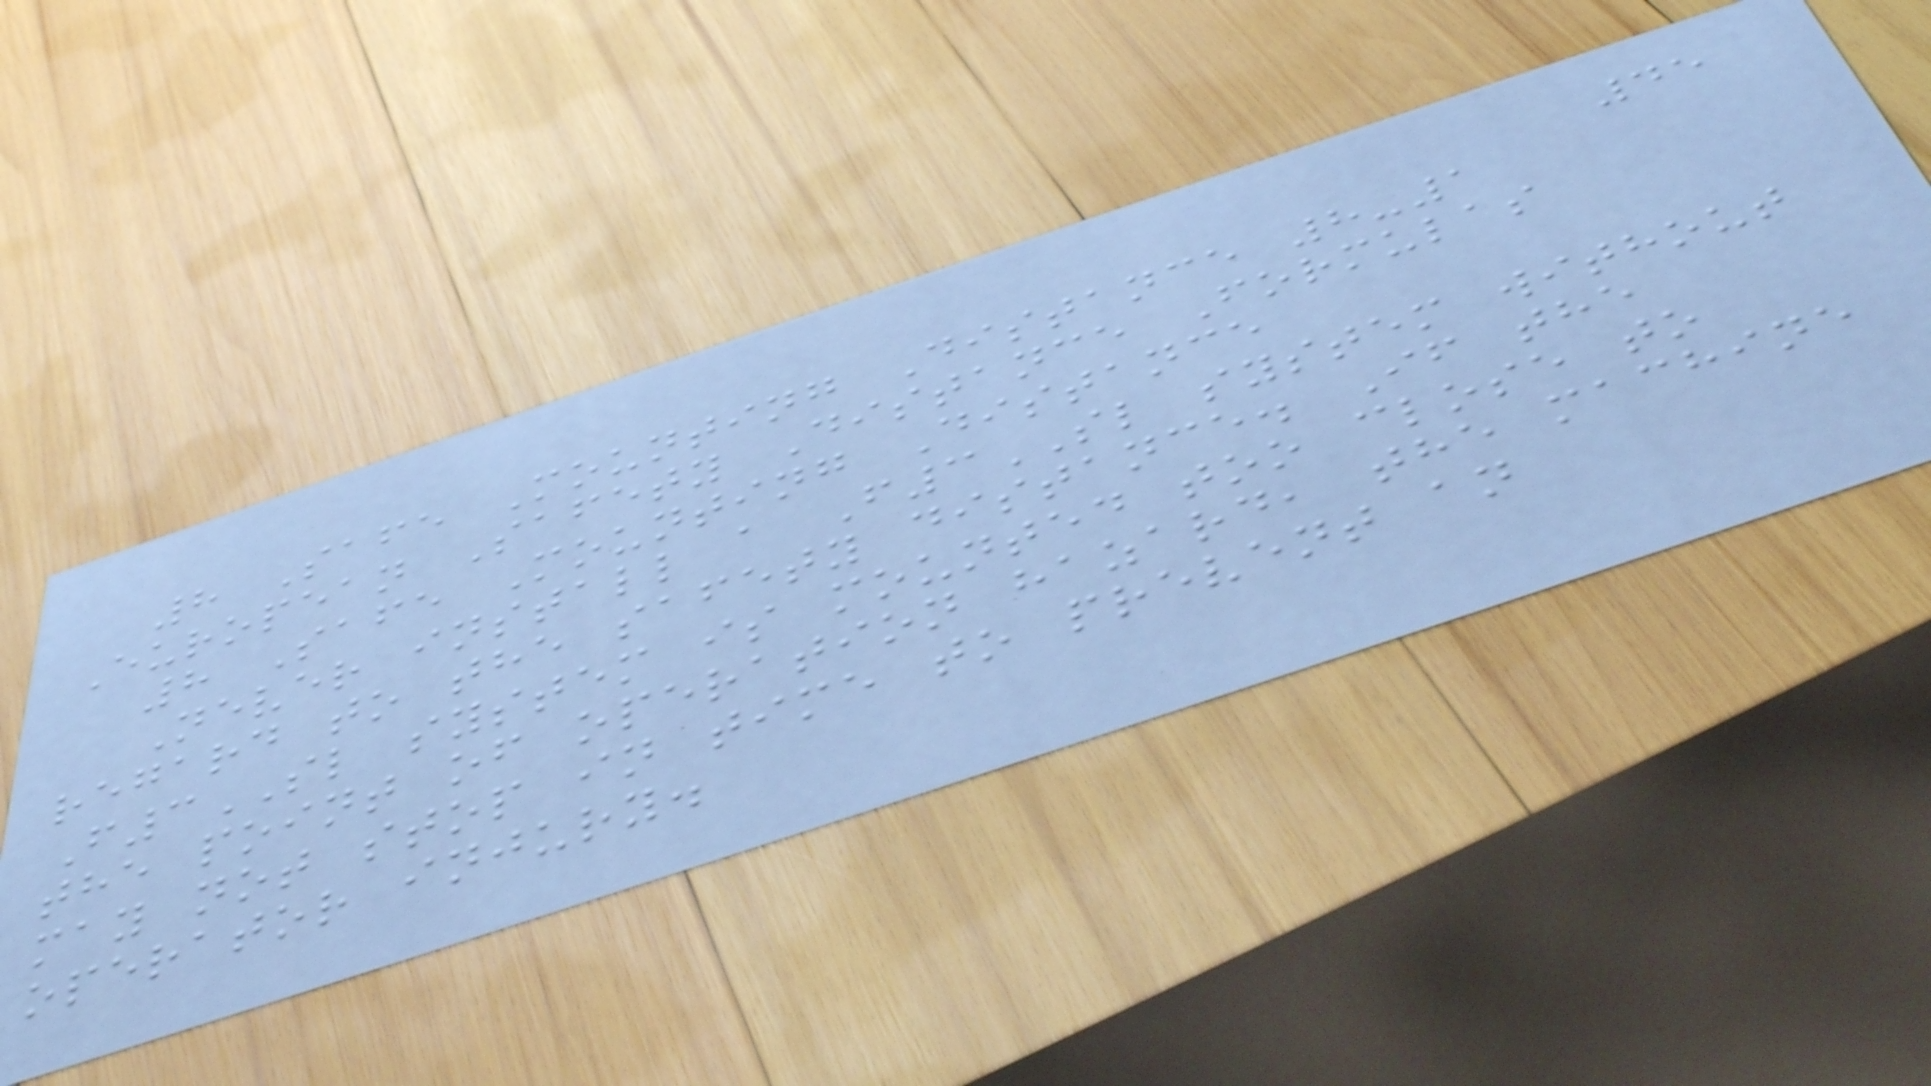45
8 Safe Mounting Distance 8-1
European Safety Distance Formulas
8 Safe Mounting Distance
Never install a F3SL system without
regard to the safety distance. If the
F3SL system is mounted too close to
the point of operation hazard, the machine
may not stop in time to prevent an
operator injury.
